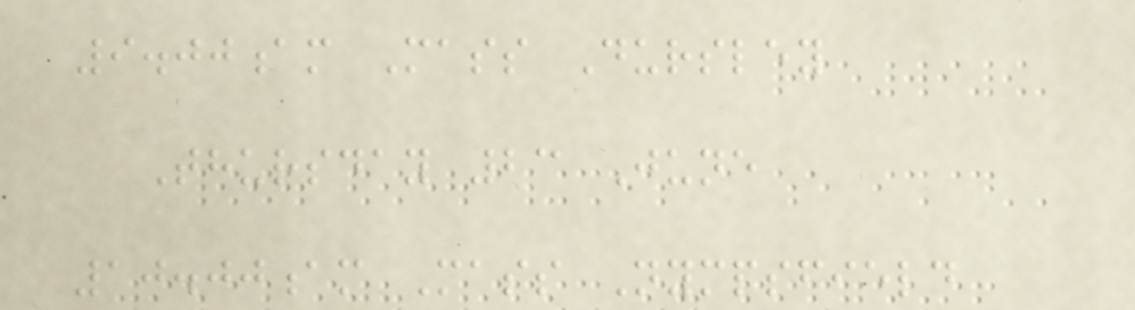9.00am Mass Dursley
Thursday 23 June
10.00am Mass Nympsfield
